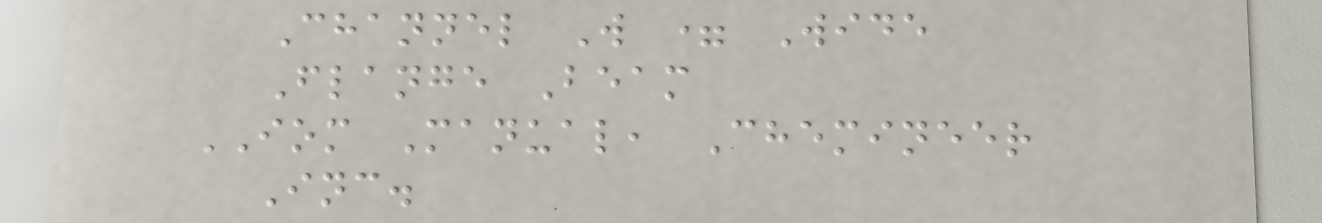Channel W = Wide
Flange Beam
IOM Manual, Chemineer
Inc.
